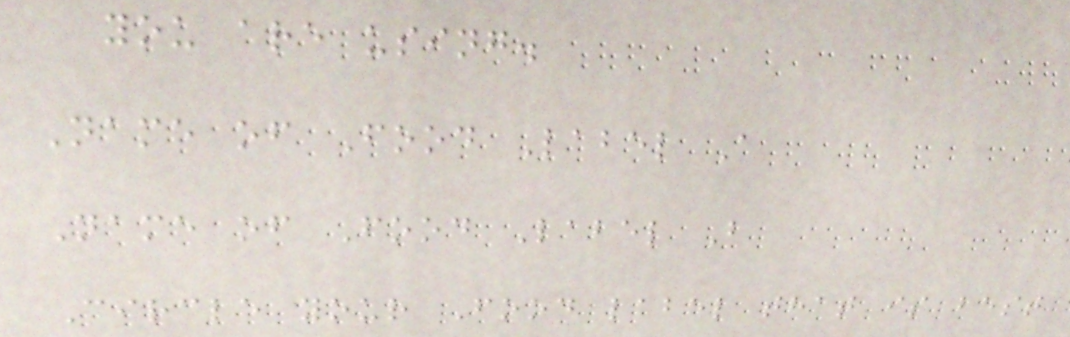you are using.
Name of Food Label A
Name of Food Label B
Circle your Food label that is best
